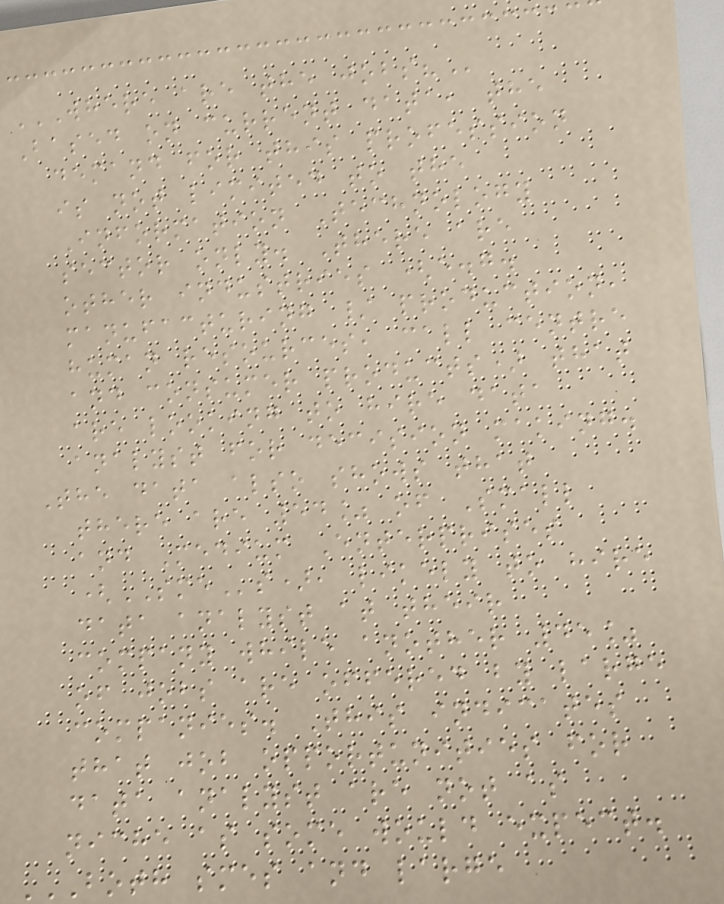WHERE ARE THE JOBS?
Based on current data, the
demand for this profession
is not limited to the
Information Technology
sector only. There are
other industries (e.g.
manufacturing / production,
human resources, call centre
and consumer products) that
are looking to hire data
analyst for decision making.
The data also shows that
there are 54% of Small
and Medium Enterprises
(SMEs), likely to hire
data analyst at their
company while another 45%
of jobs are offered by large
companies. This indicates
that job opportunities for
data analyst are not as
niche as some would expect.
BOTH SMES AND LARGE
